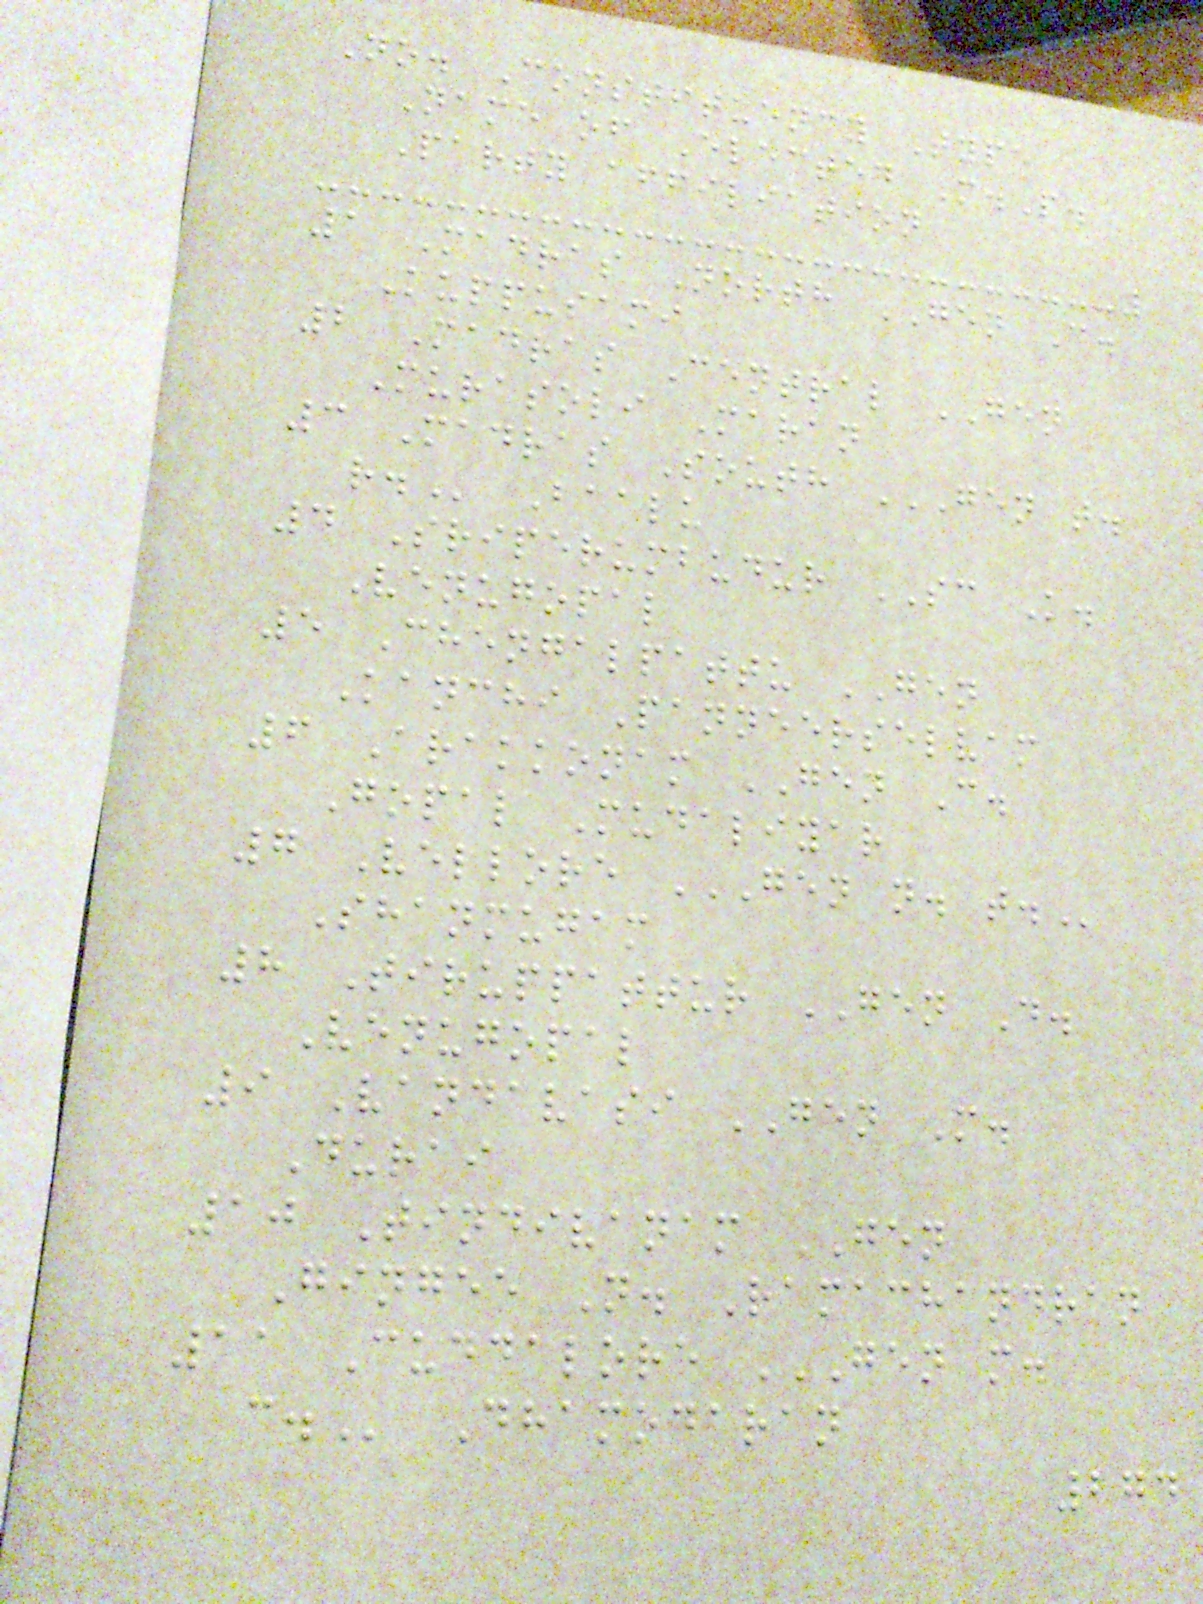No. Constituency Type
Name of Elected M.P.
Party affiliation
1 Madras North GEN C.
Kuppusami
2 Madras Central GEN
Murasoli Maran
3 Madras South GEN T.
R. Baalu
4 Sriperumbudur SC K.
Venugopal
5 Chengalpattu GEN
Kanchi Panneerselvam
6 Arakkonam GEN C.
Gopal Mudaliyar
7 Vellore GEN N. T.
Shanmugam
8 Tiruppattur GEN D.
Venugopal
9 Vandavasi GEN M.
Durai
10 Tindivanam GEN
Gingee N. Ramachandran
11 Cuddalore GEN M.
C. Dhamodaran
274
